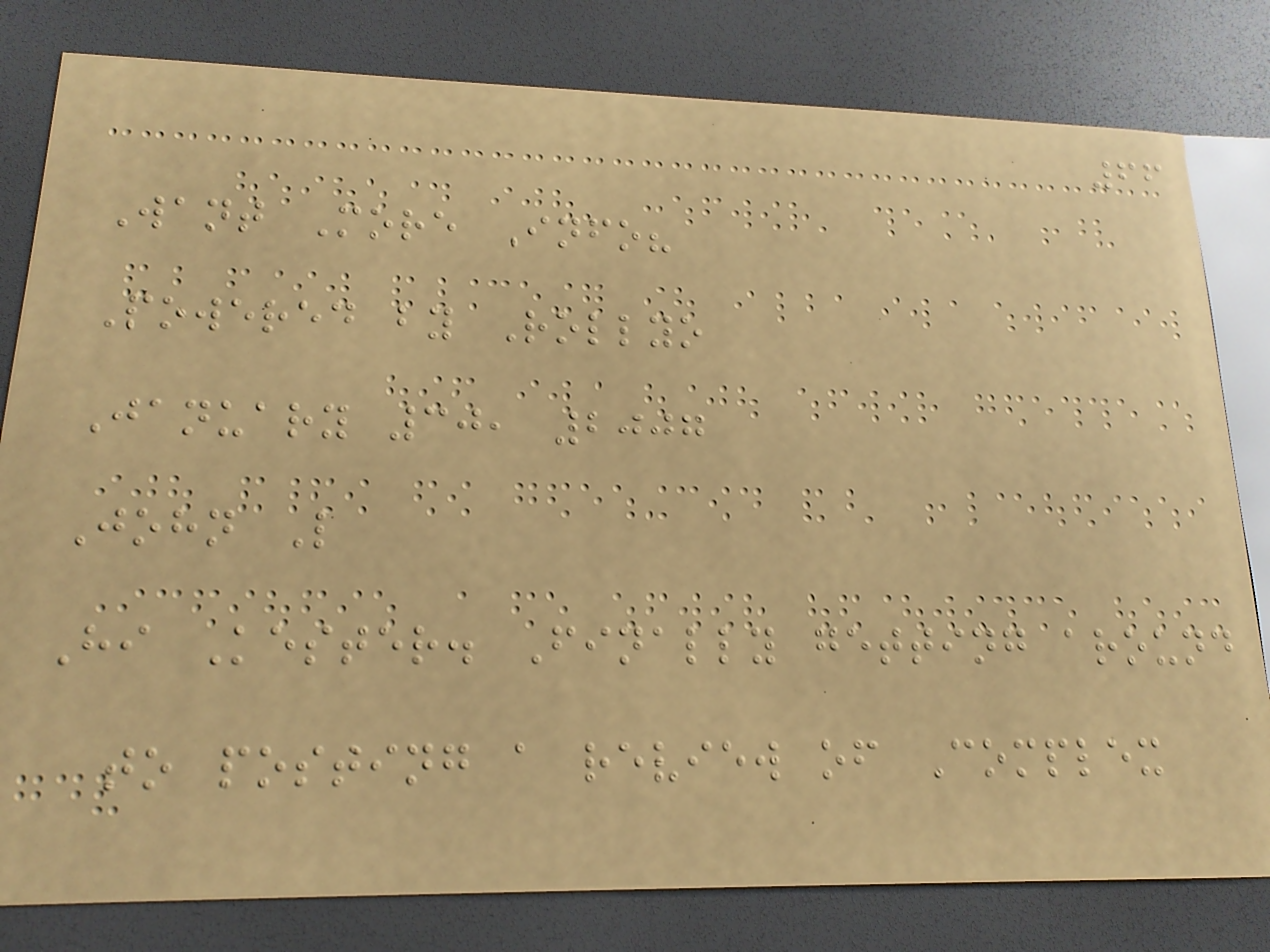66
Want More Info?
Powered by Rollyo
January 30, 2007
John L
Hi Kester. Finally getting around
to posting a review of Complex
